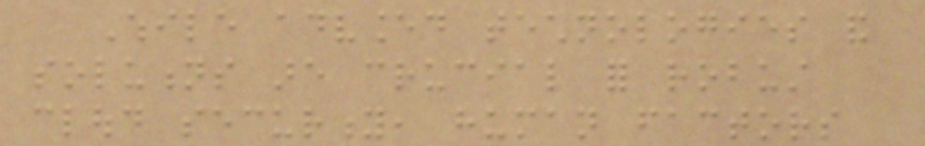While advanced technologies and
solutions are crucial for robust
cloud security, human factors
